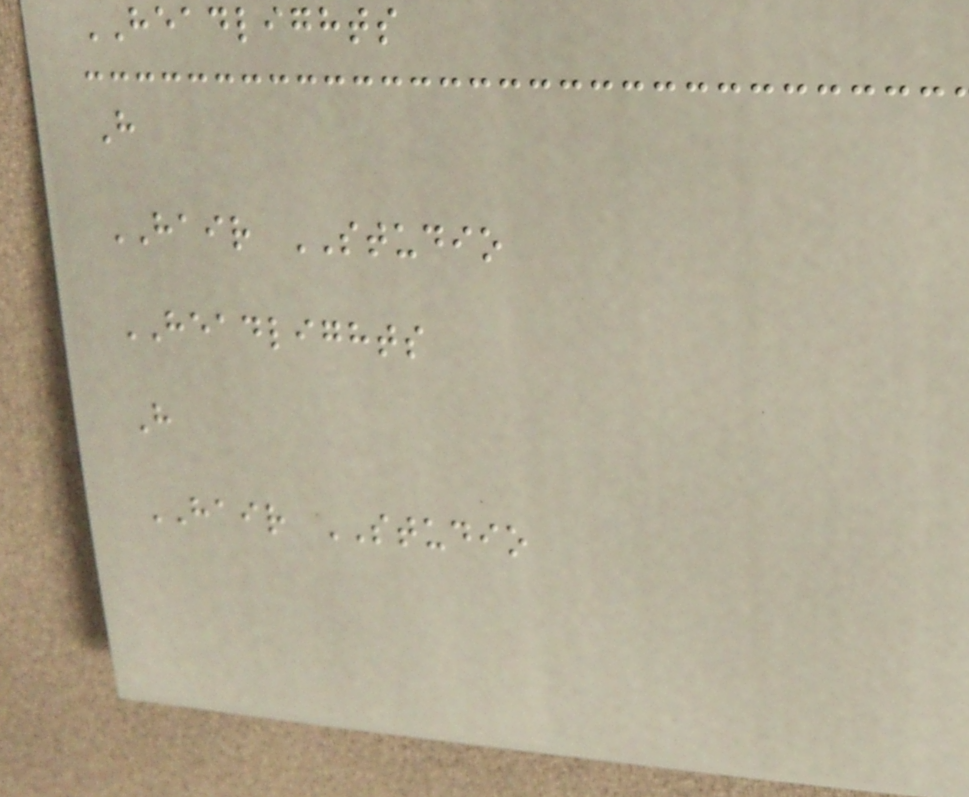HEADLIGHTS
H
HAIR STUDIO
HEADLIGHTS
H
HAIR STUDIO
